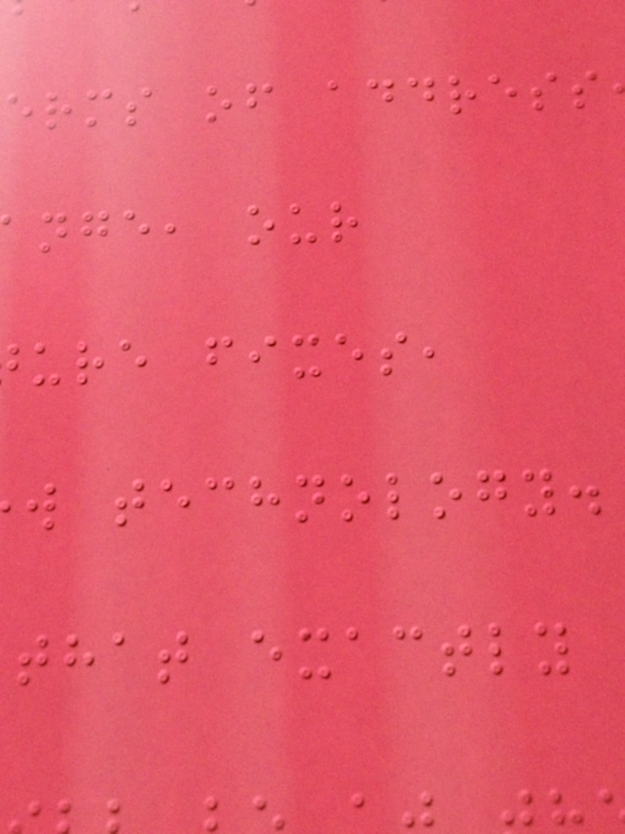erms of address
nge, our
ure fixes,
w technology.
that exactly
